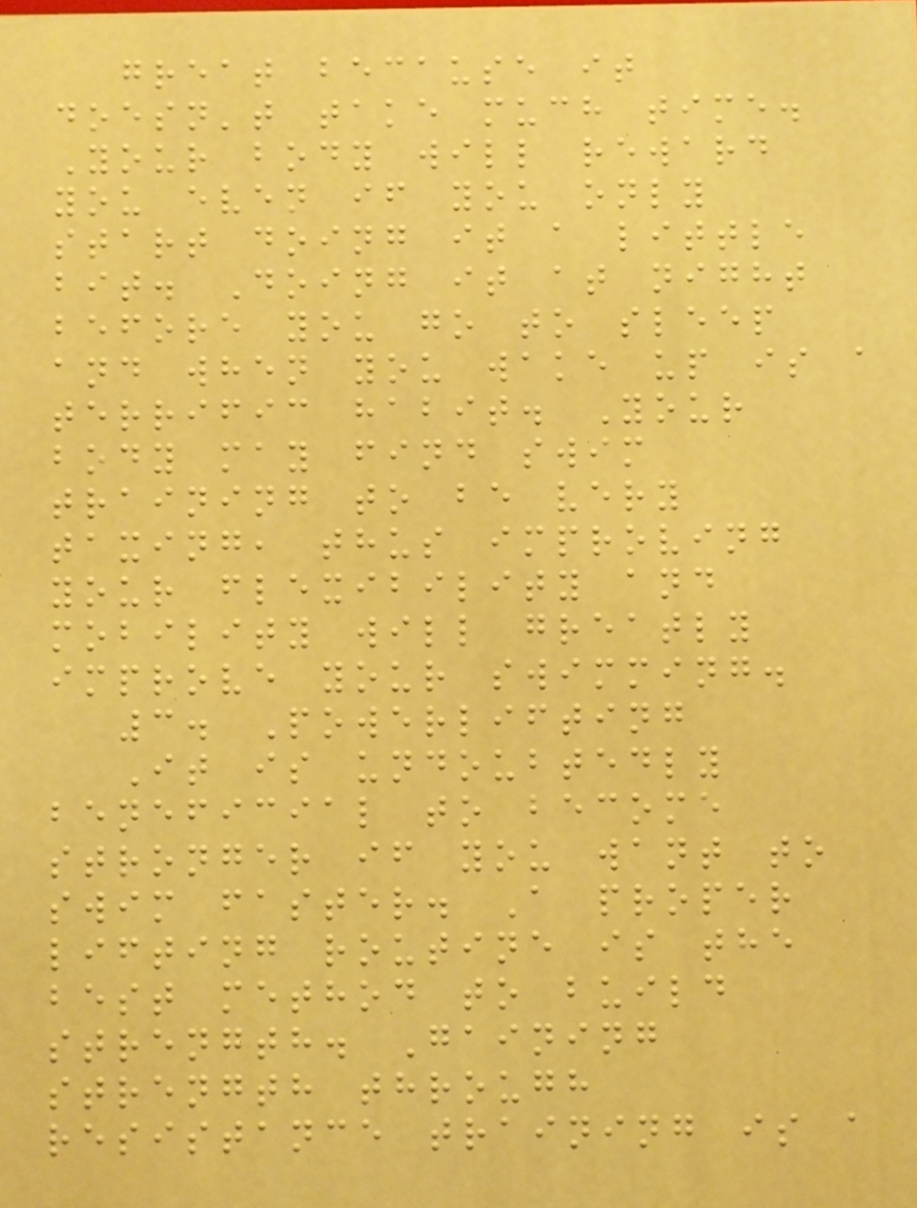great because it
doesn't take much time.
Your body will reward
you even if you only
start doing it a little
bit. Doing it at night
before you go to sleep
and when you wake up is a
terrific habit. Your
body may find swim
training to be very
taxing, thus improving
your flexibility and
mobility will greatly
improve your swimming.
3. Powerlifting
It is undoubtedly
beneficial to become
stronger if you want to
swim faster. A proper
lifting routine is the
best method to build
strength. Gaining
strength through
resistance training is a
